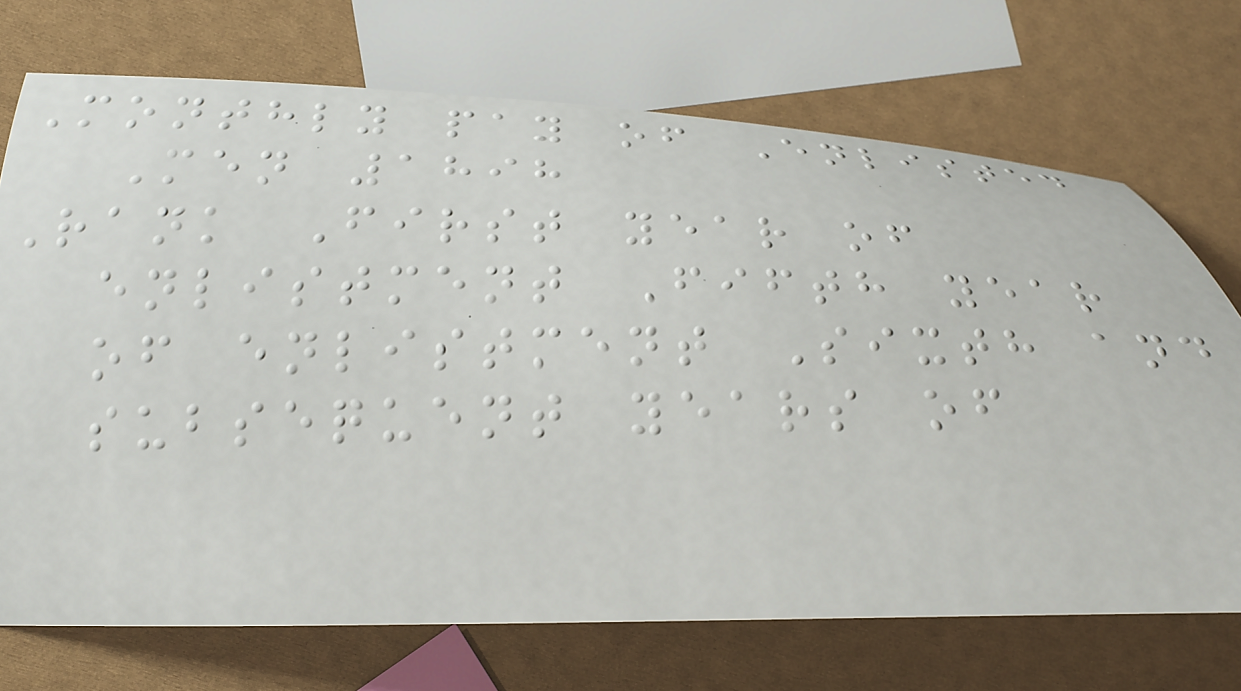Monthly pay of Enlisted
Men 1898
Rank First year of
enlistment Fifth year
of enlistment Sixth and
subsequent years of
